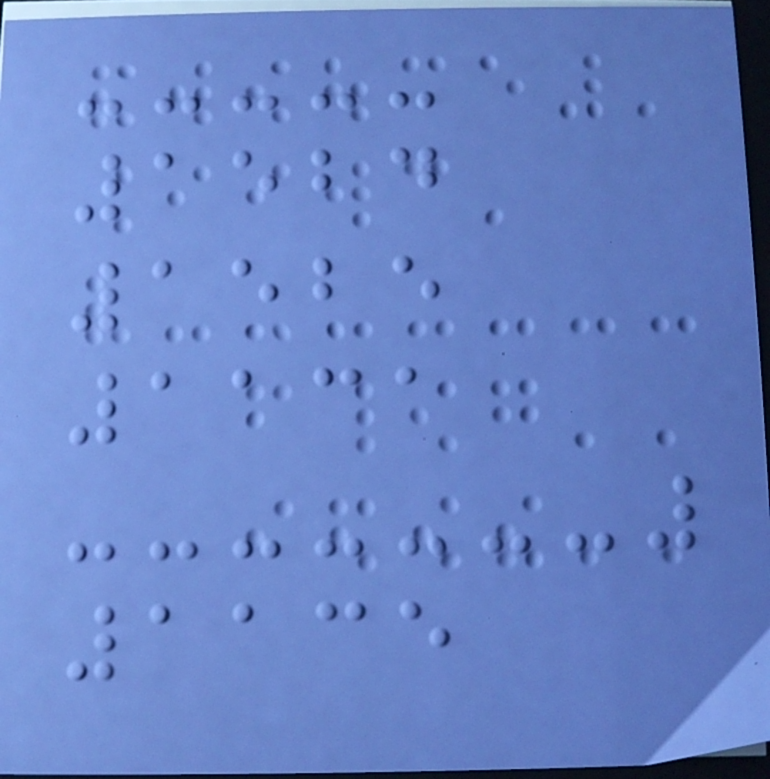1524
1525
1131
1135
